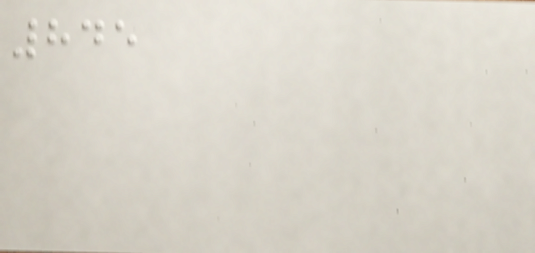845
